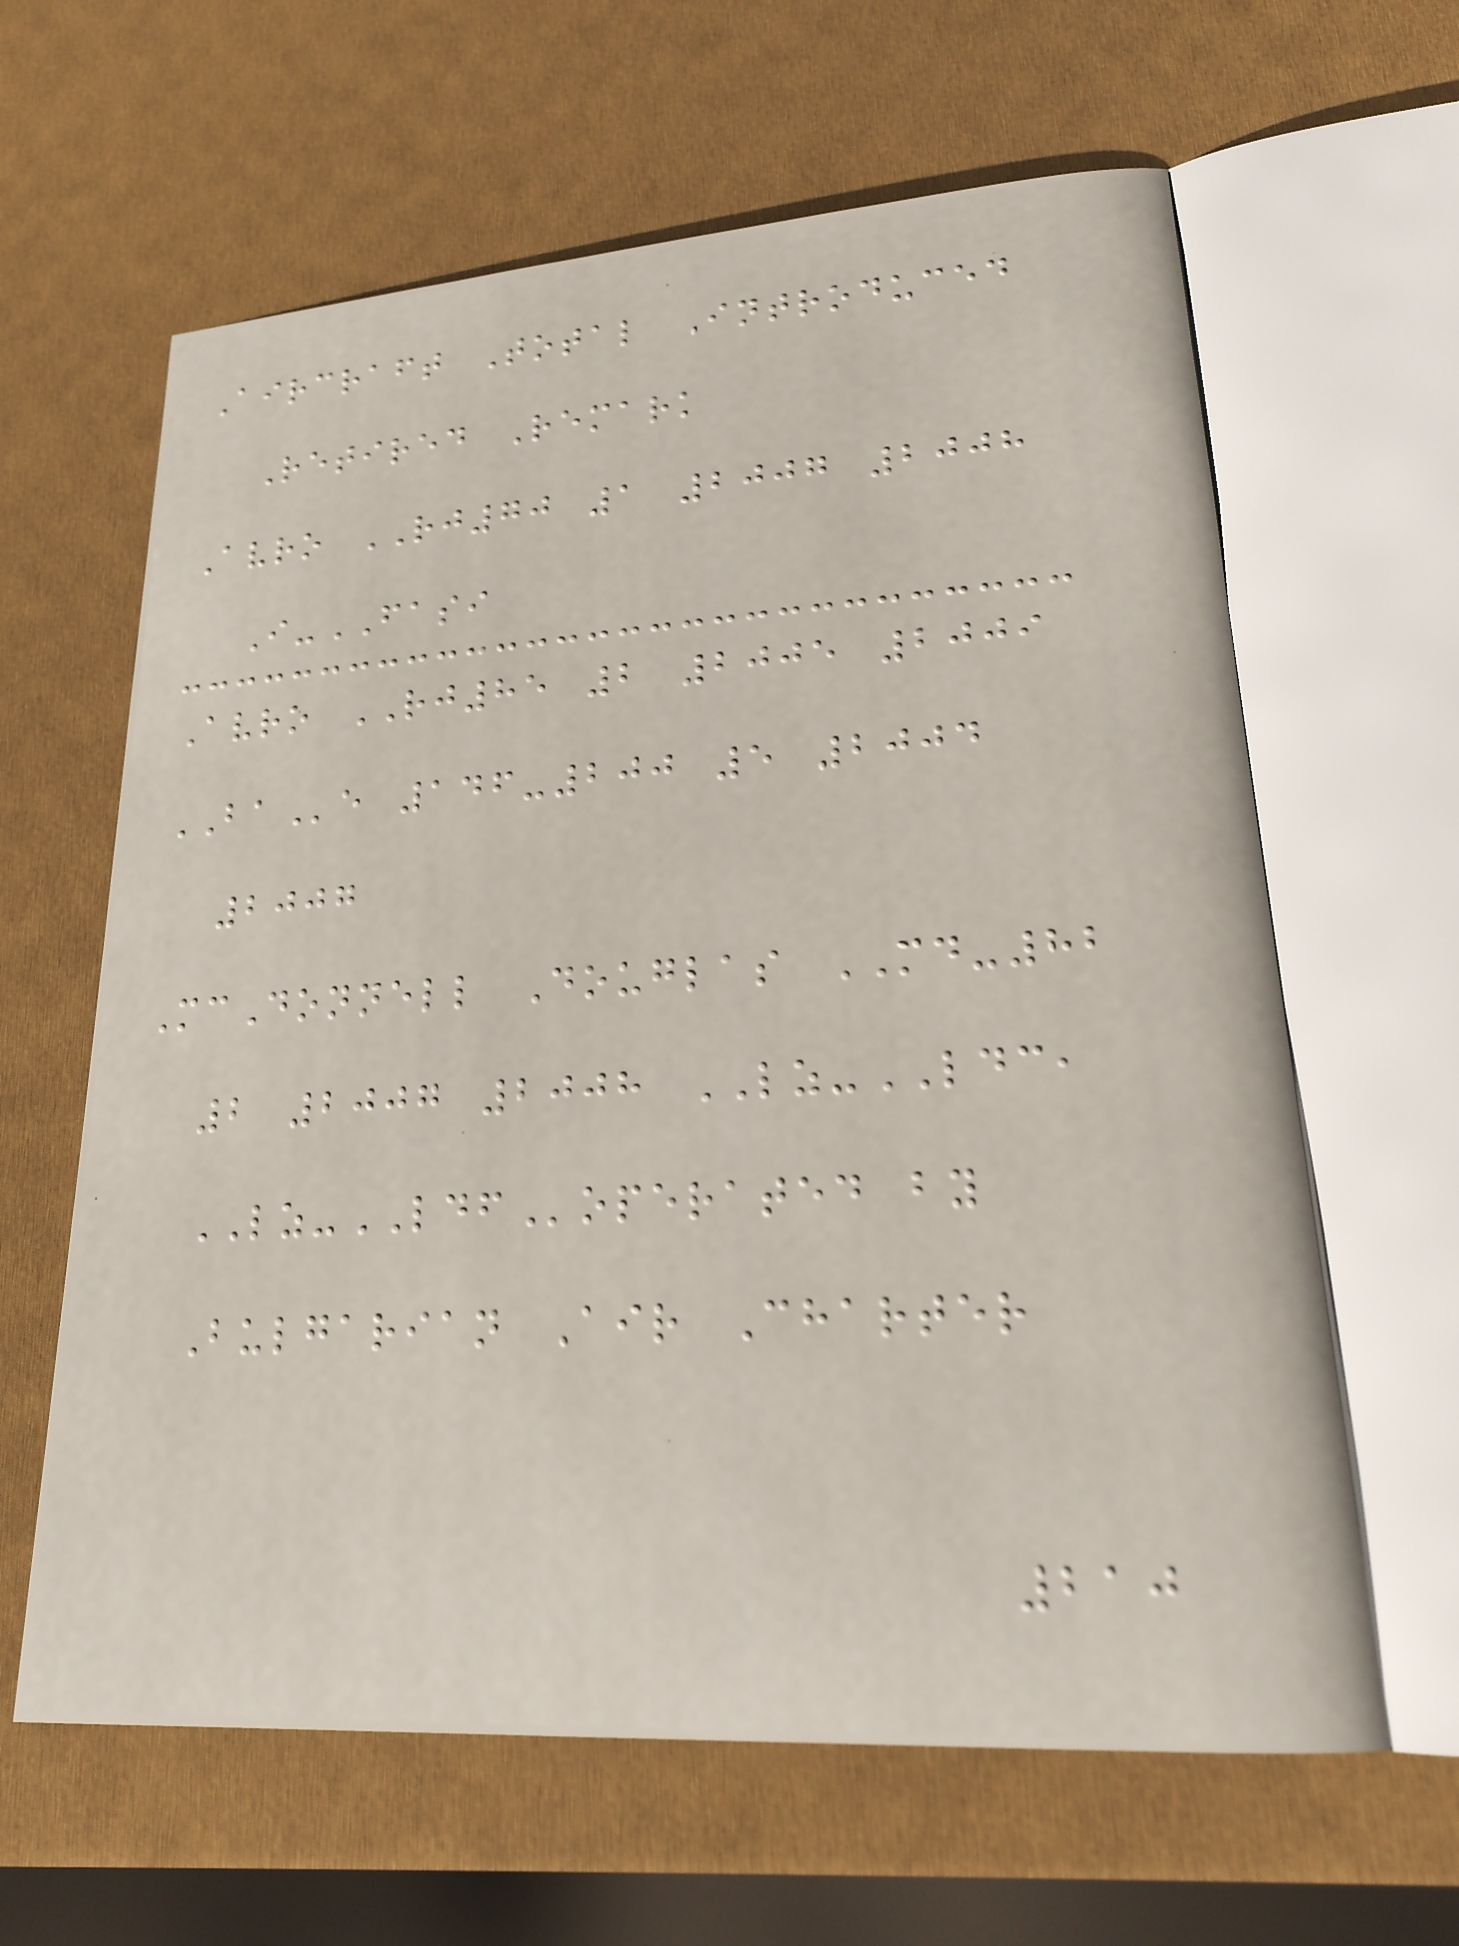Aircraft Total Introduced
Retired Remark
Avro RJ70 1 2007 2008
I-FASI
Avro RJ85 2 2005 2009
BAe 146-200 5 2004
2007
McDonnell Douglas MD-82
2 2007 2008 LZ-LDC,
LZ-LDFoperated by
Bulgarian Air Charter
210
